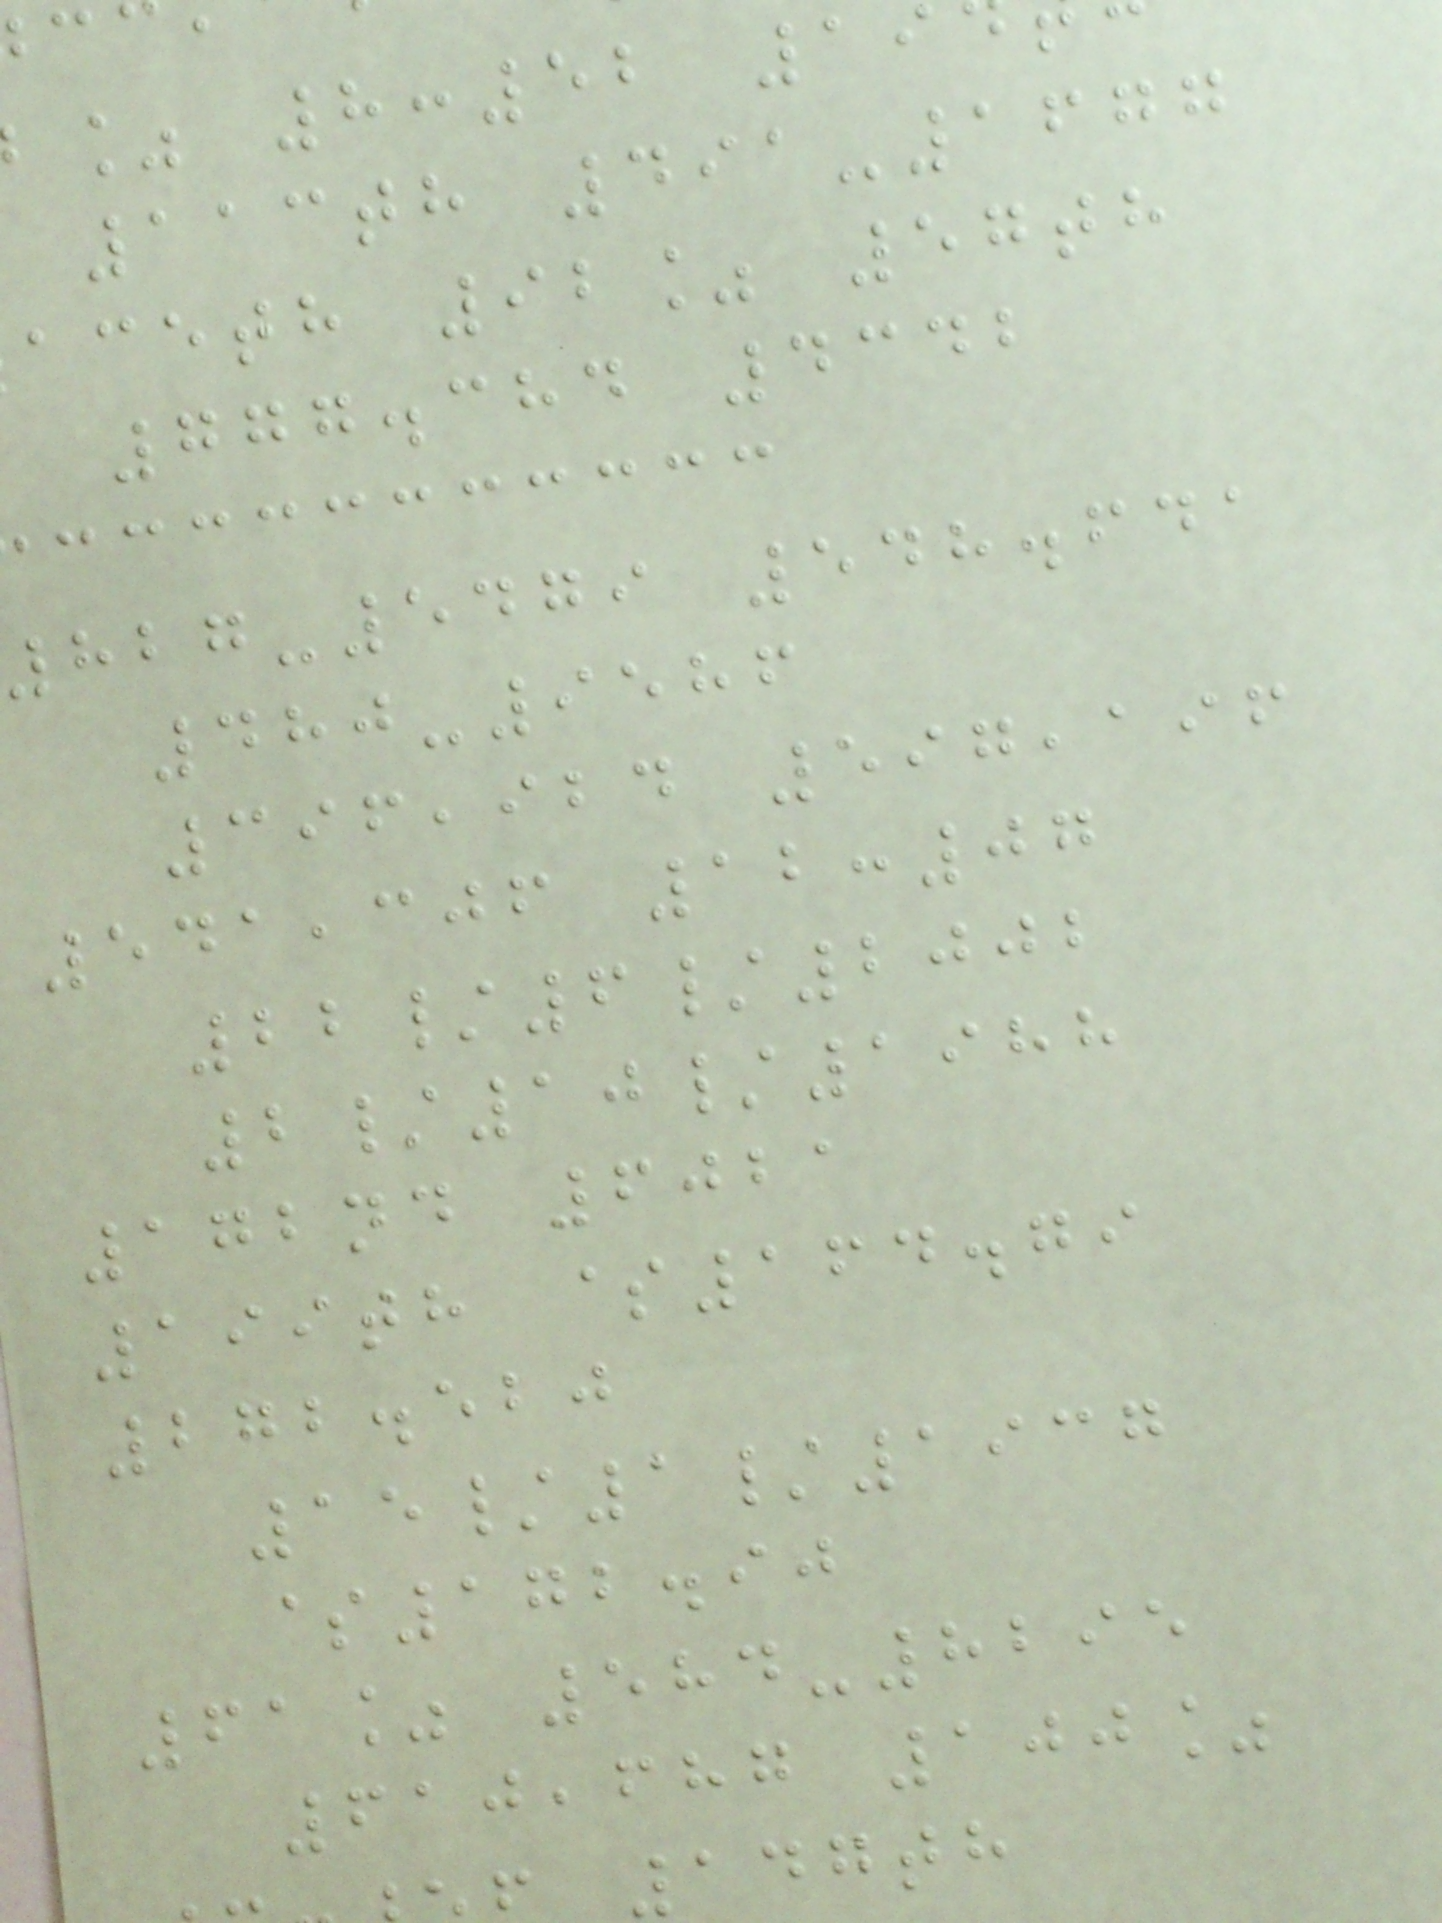% 8:52 19
113th 491-1677
aceth 92% 57th
777.384 4342
827-5479 548.641
480-9586
396,924 597,196
541,306 12:07
22/6/2002
2/10/1988
172nd 6021
199th $164.79
272.520
15/1/1937
$172.90
61% 584-8295
610,687 100%
147th
